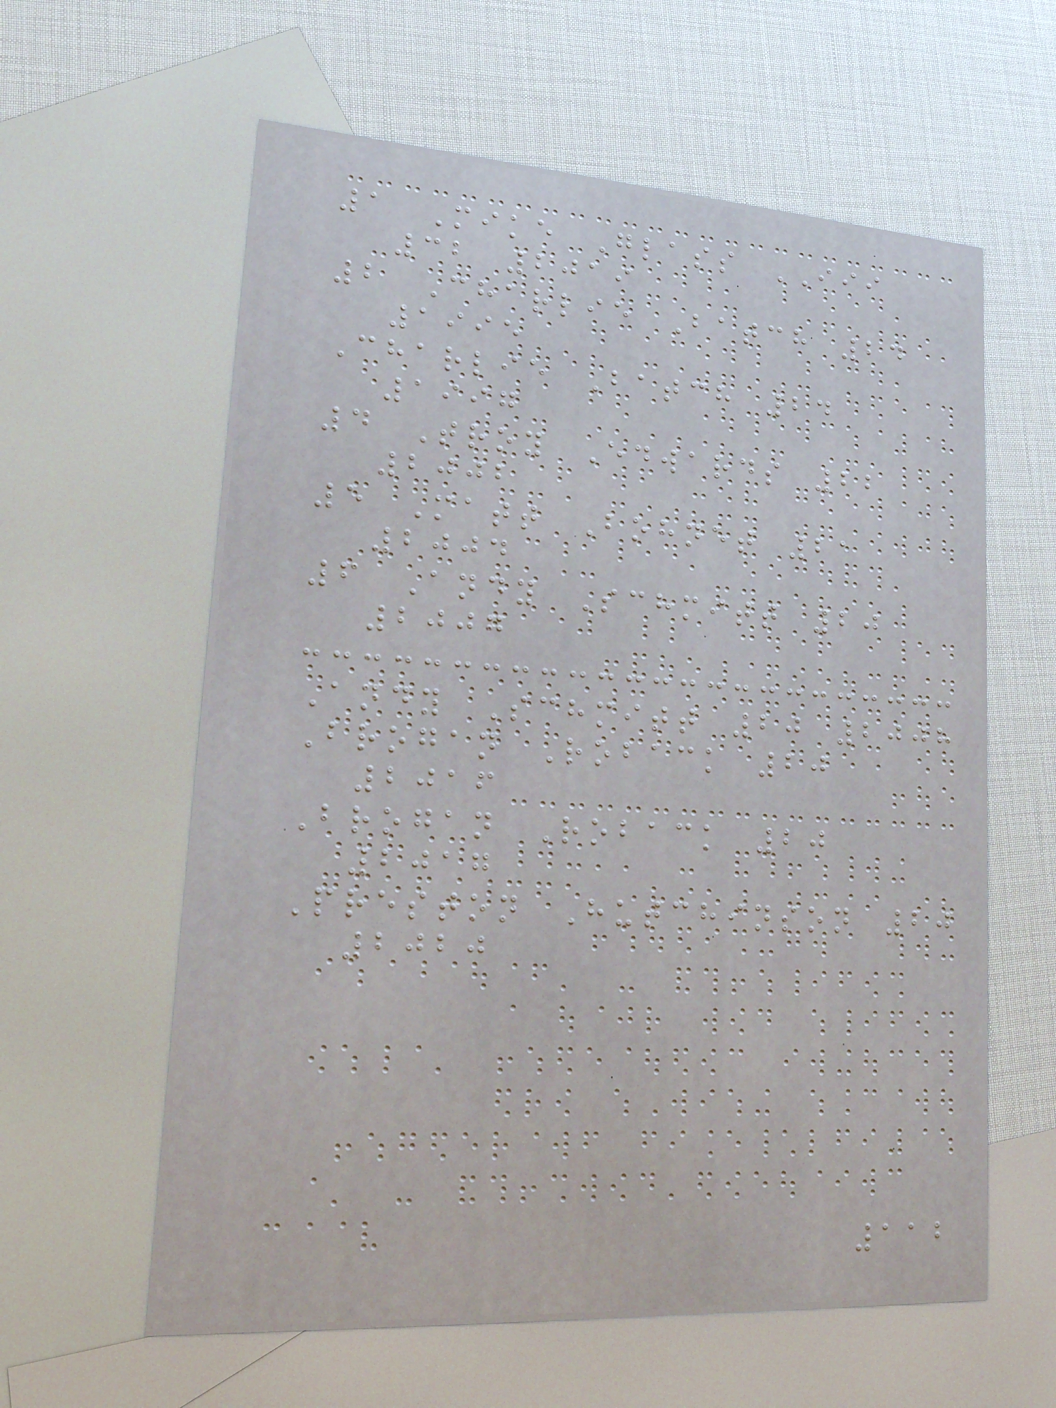1 Mike Glass III
32 2019
2 Charlie Batch 24
1995
Charlie Batch 24
1997
4 Troy Edwards 22
2002
5 Matt Bohnet 21
2004
6 Andy Schmitt 20
2007
Andy Schmitt 20 2008
Brogan Roback 20
2016
Brogan Roback 20
2017
Preston Hutchinson 20
2020
112
